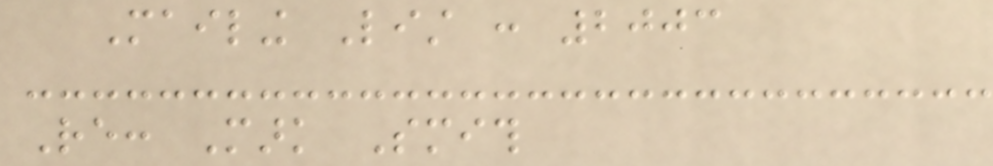Mailing List : 2003
Re: Mark Smith
